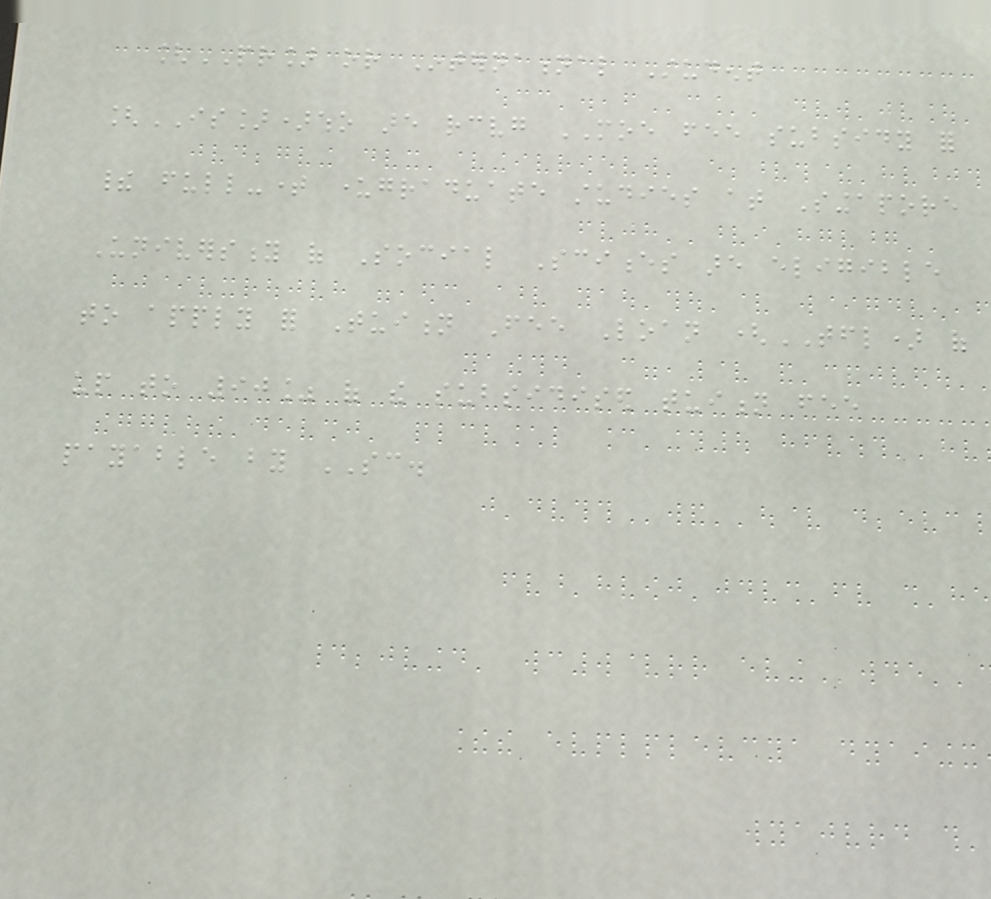[PR] or International Student
[IS])who are receiving MOE fee subsidy for
their full-time undergraduate studies at Singapore
University of Social Sciences are eligible
to apply for Tuition Fee Loan (TFL) of
up to 90% of the subsidised tuition fee
payable by SC.
